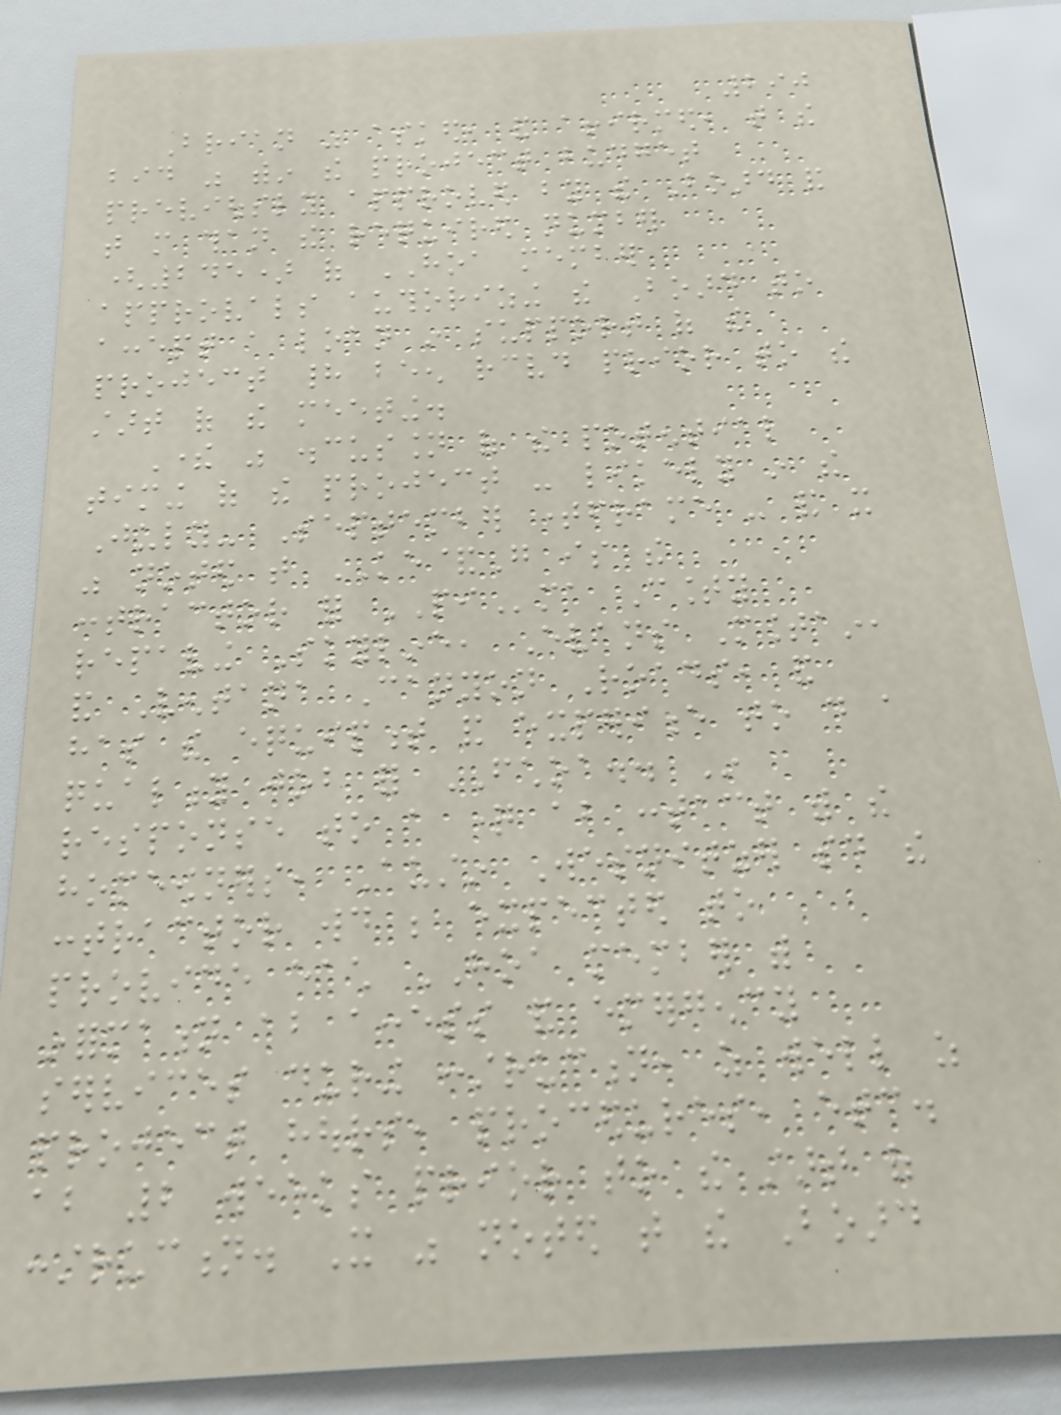290
Brian was asked, and affirmed, that the
bid was within the project budget
previously approved by the Board and
that more than the required number
(245) of HOA member
approvals authorizing the Board to
accept a loan in support of the
project had been received prior to the
start of the meeting.
There was discussion of the potential
timing of the project - likely in the
July- September timeframe - and it
was noted that KE&G is the
contractor for PIma County
repaving Skyline, Evans Mountain,
and Ventana Canyon Roads, and
has the equipment and experience to do a
quality job for FCHOA.. In
response to a question about contact with the
homeowners, Austin Wesnitzer said the
contractor would be expected to
provide each HOA member with
information about access and emergency
services during construction, as well as
project hours, procedures, etc.
about 2 weeks prior to the start of
construction. It was noted that the Board
